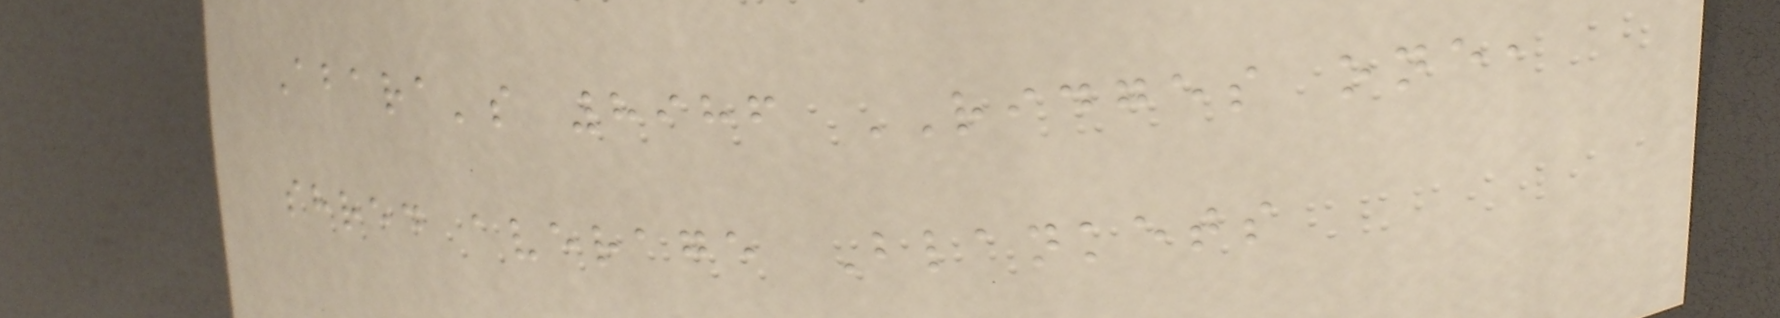Abara's 8986 RIDGES one,
shred average Blankets
